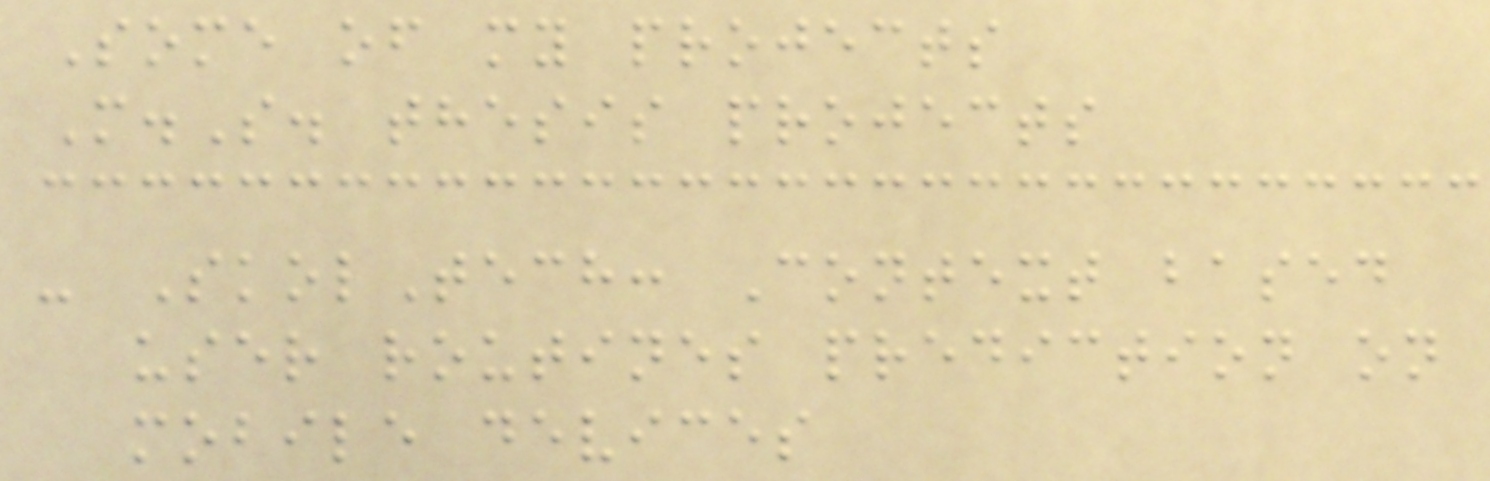Some of my projects
M.S. thesis projects
- SkolTech: Context based
user routines prediction on
mobile devices
